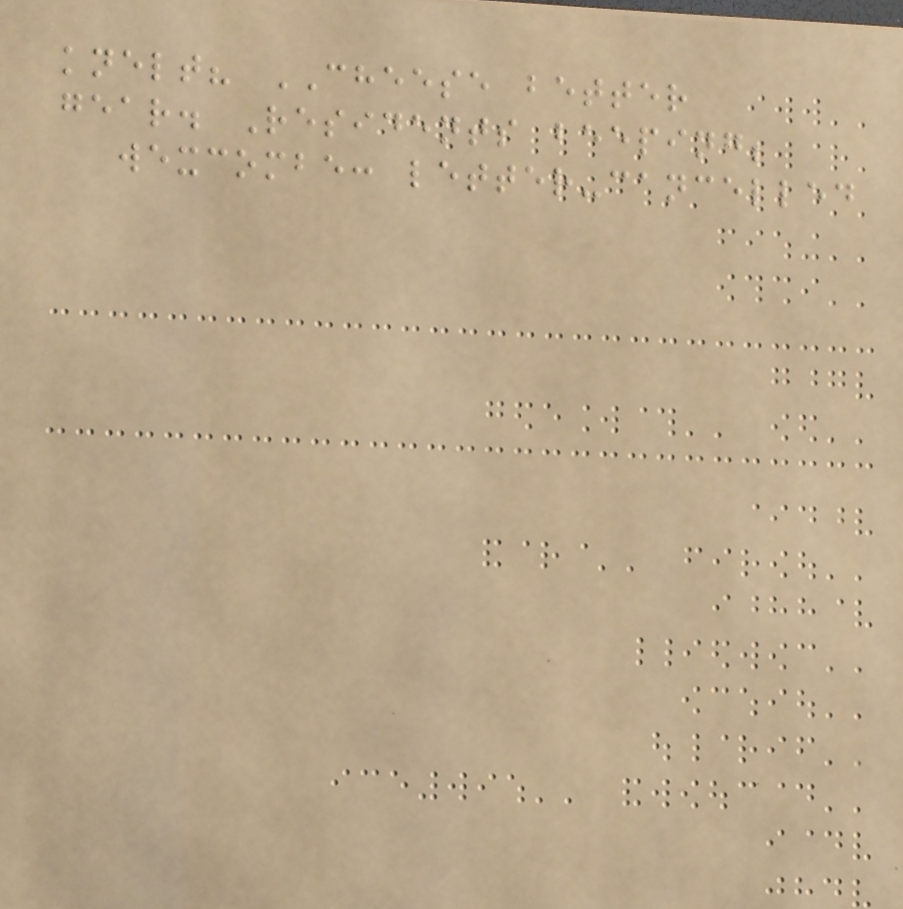knelt? CHEESE better
gear. Residents beeping;
wexcombe: letter-cancelled
